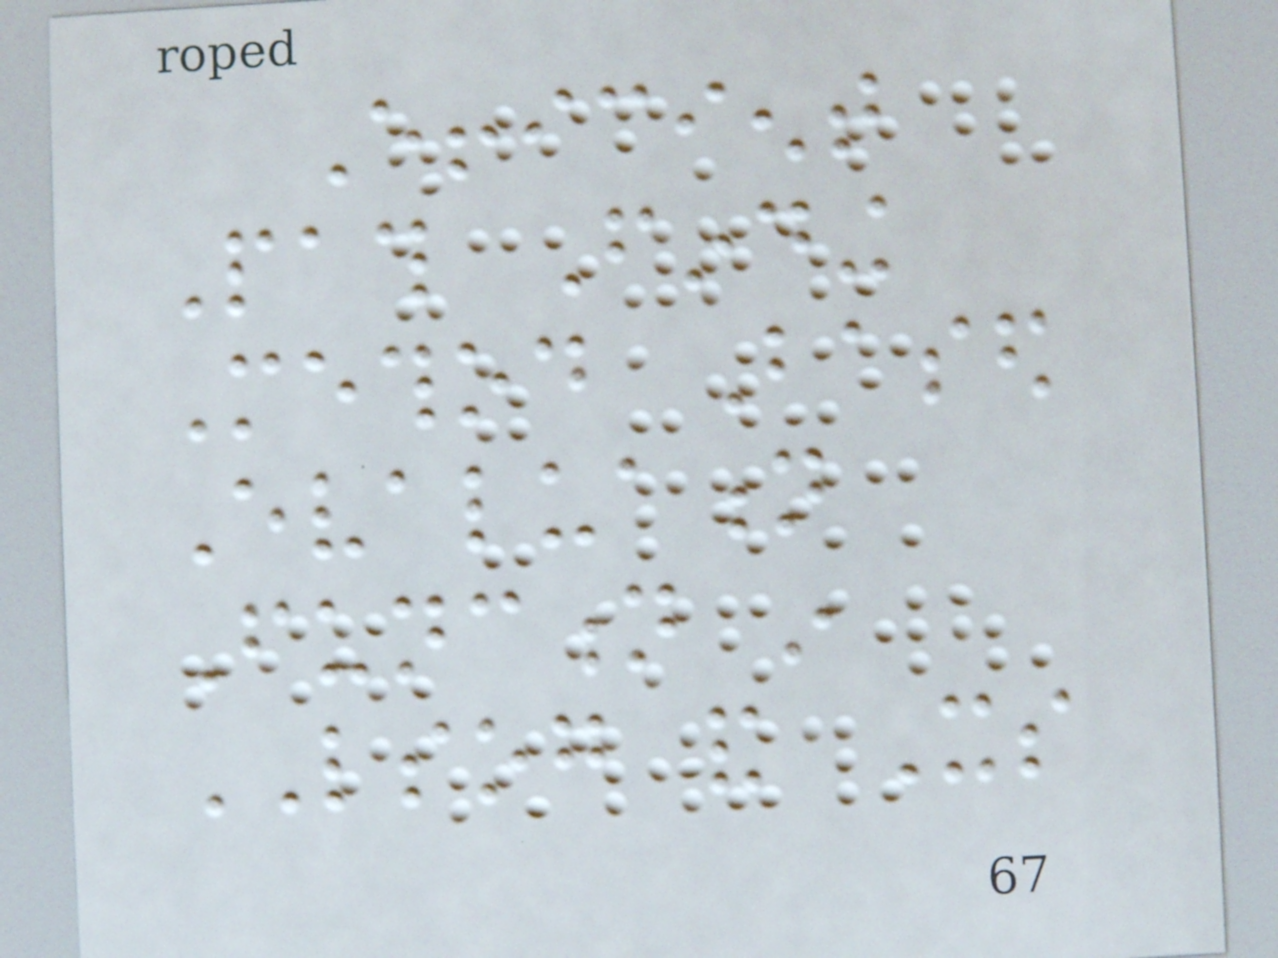Efficient
Path Finding
Method Based
Evaluation
Function in
LSOG and Its
